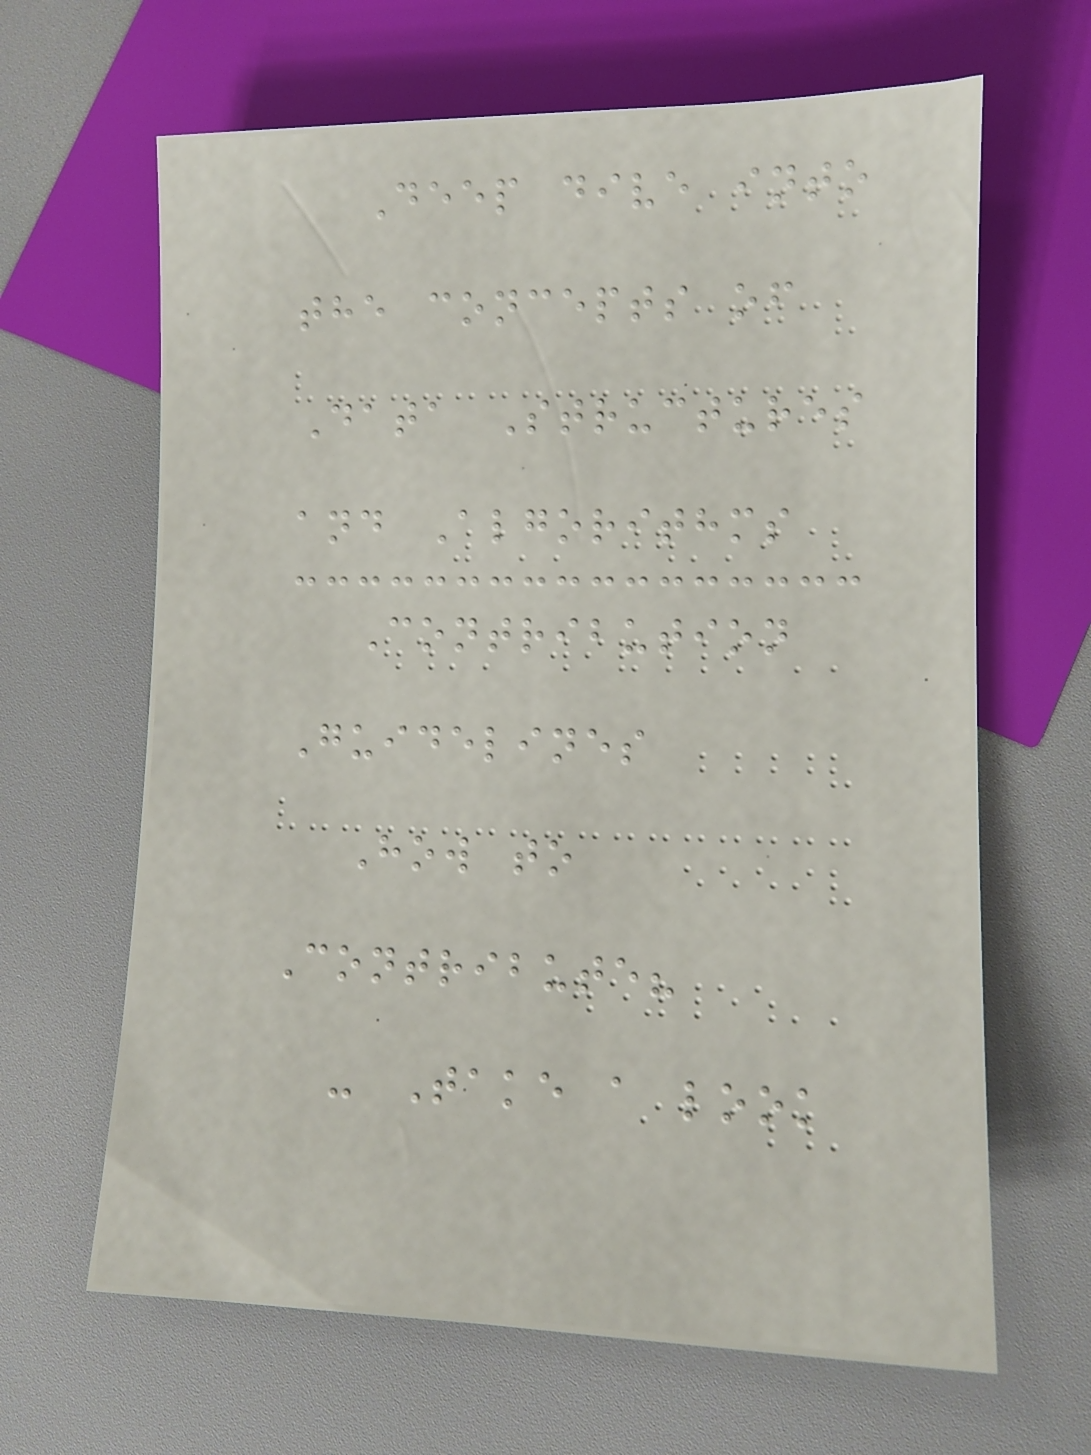Deep dive into
the concepts of
Data Structures
and Algorithms
Contribution
Guidelines
How to
Contribute?
- Take a look
